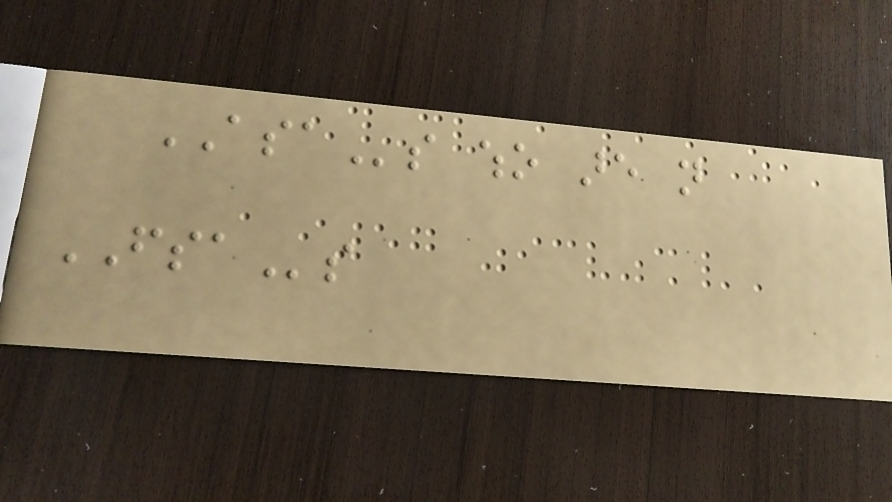ASAs who are not
FSAs
